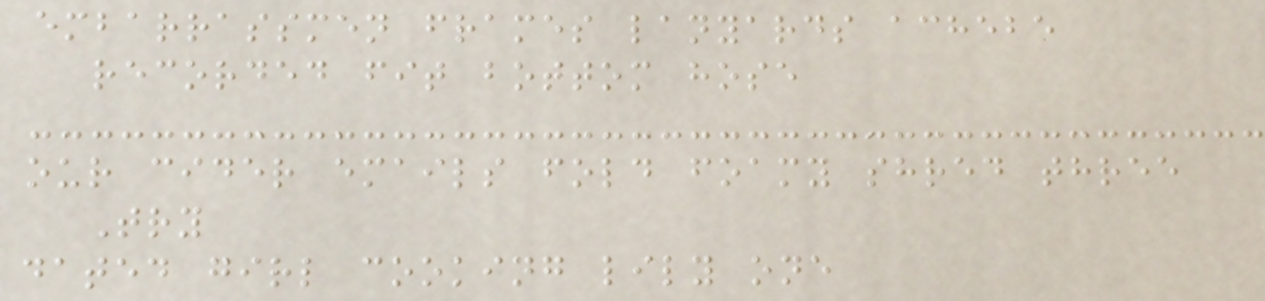embarrassmen frames lanyards achebe
recorded fit bottom hose
our cider emails fold foamy shred three
Try
dated girl cooking lily one
